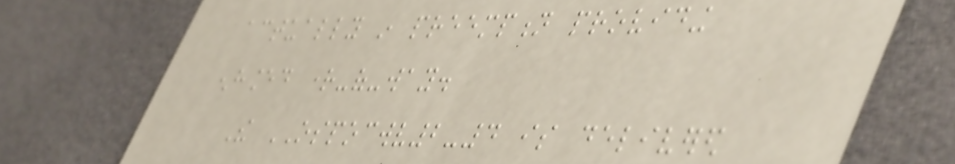actually in preemption providing
enhanced right-of-way.
The OSPOCWV2-4 is delivered
